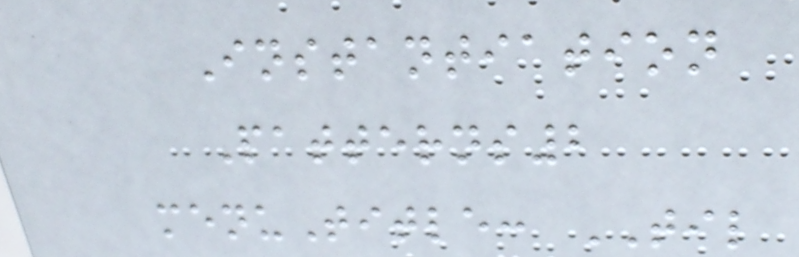Instantiation
Patterns2
menuTitle: TIL
